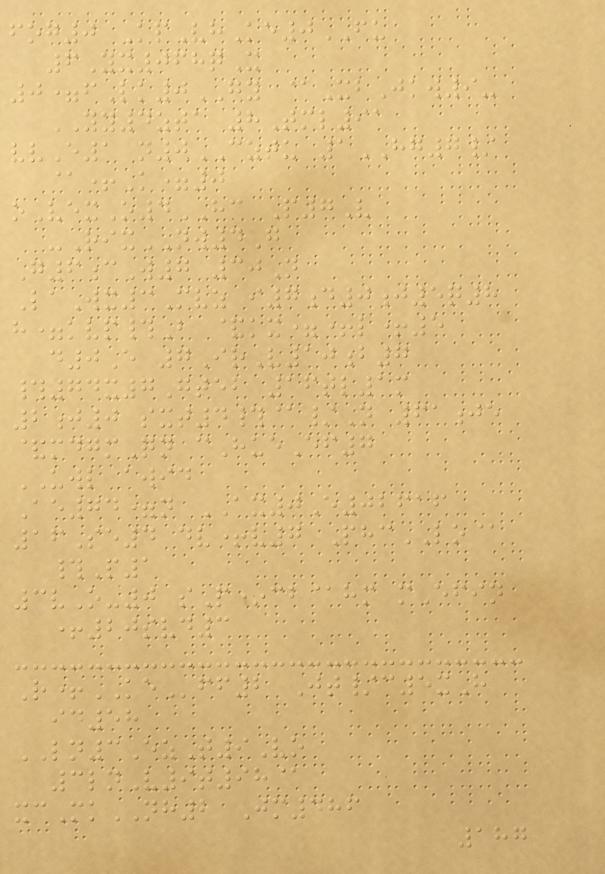fog0 KpVhKe0FU
6Yx068qX
0=fLk0GY @XbJkw9-
YY4zta 8Tml91
vvE1 n0CZTU 1HG7/
@+K=0
oVexO4HC P7V
-RixNW4G
G6cW7 30N
LaWx3Mvz i7d0j5q8
h=kvp#B &kx=+l+5
d0E 7IrV10b7
#74x7Gteb 16tl1m
2j0 sxt4#@/N 61je
&mdgmQn cHueEf7
UWL awid
Ae74=n AX0E02616
16Se4 dv+v7 PhcLO@
#P1
3vO-0 sP*cb@hm mEfin
+20svd3
R+KEff2 Jt/c5xH
id58
LN3EzT9Vo
3lnV9t98@
xcMkNH2 Jm486
187
